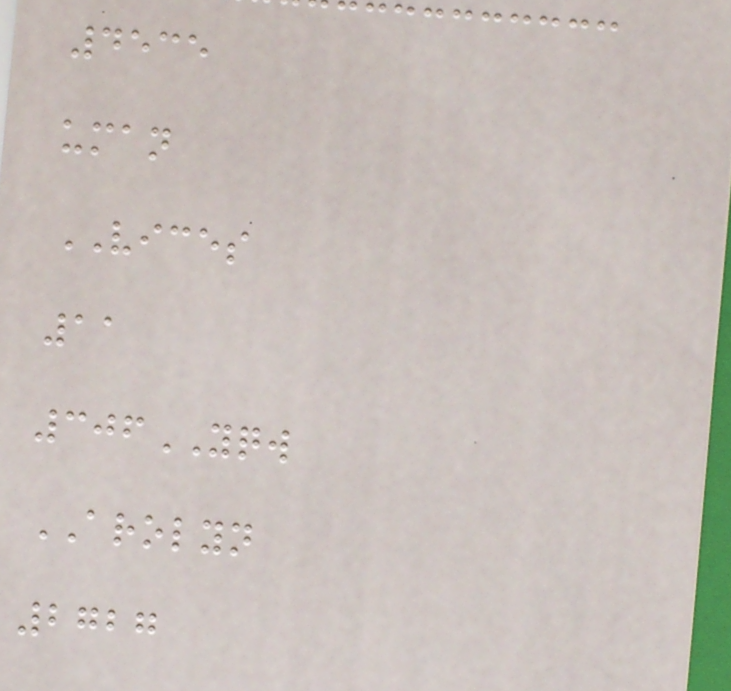4535
uman
VICES
11
306YQW
AROLYN
2727
